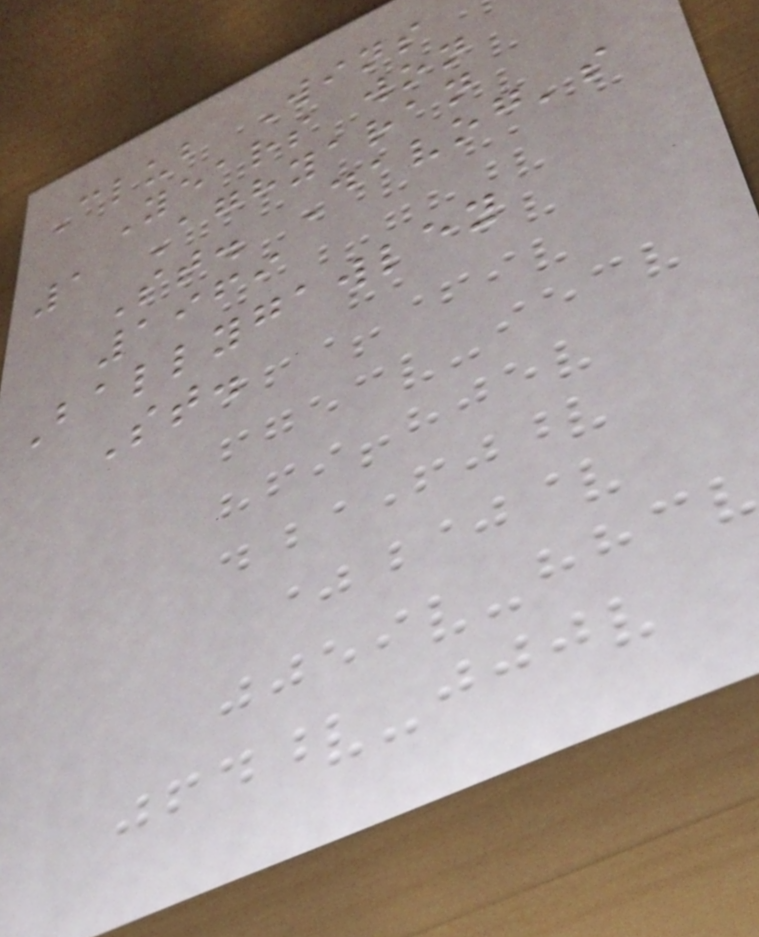Club Wins
Years won
1 Aghyaran
St. Davog's
1969
Ballygawley
St.
